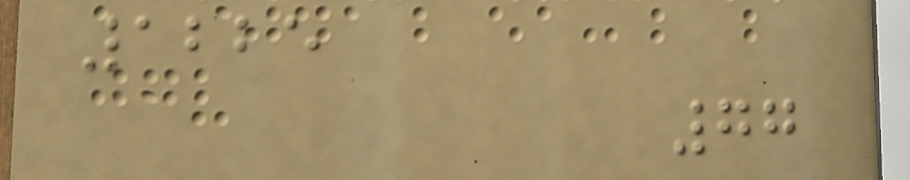1225
77
